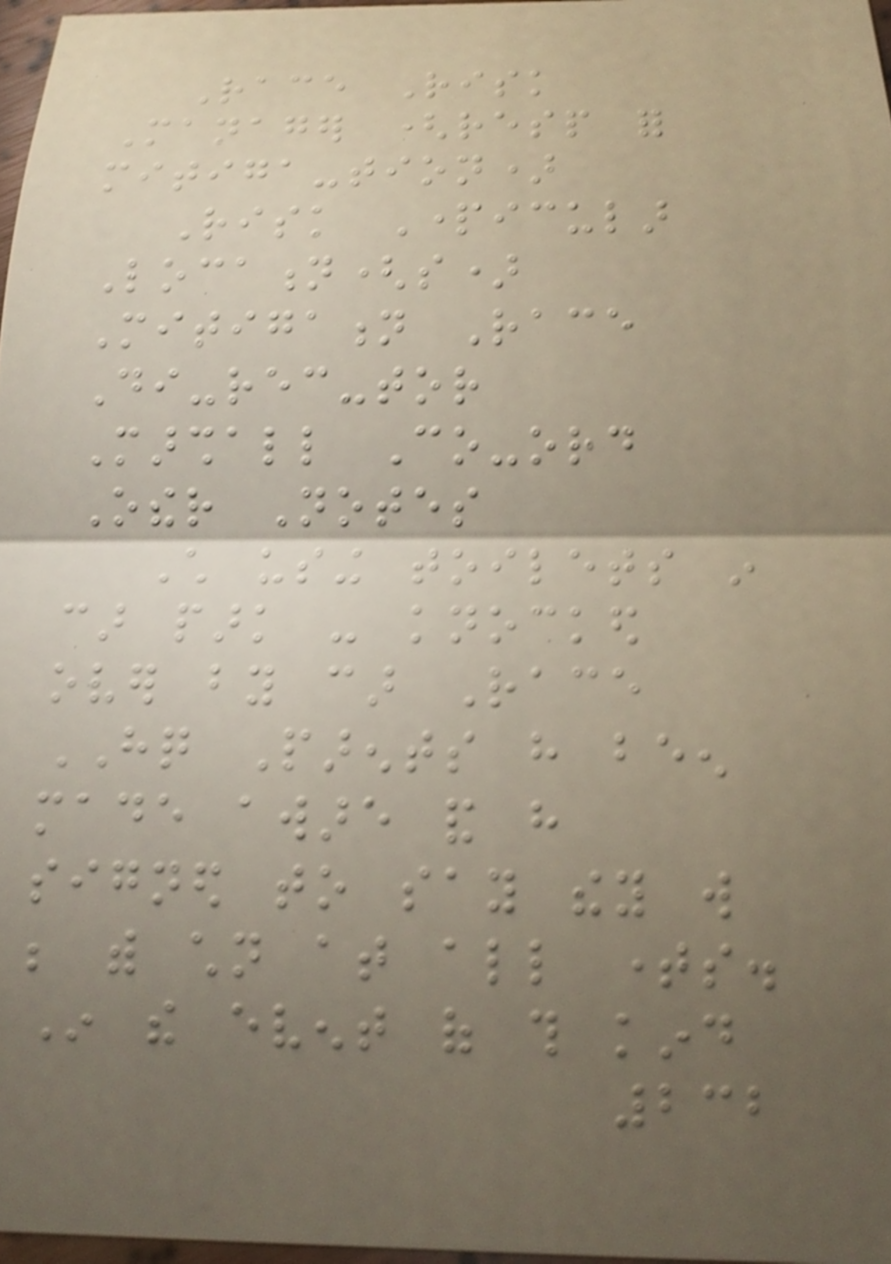Race Risk
Manager (resp for
mitiga-tion)
Risk Particular
Location(s)
Mitigation Race
Di-rec-tor
Marshall Co-ord
Other Notes
Child using toilets in
car park - knocked
over by car Race
HQ Parents have been
made aware and have
signed to say they will
be with children at all times.
In the event of this kind
232
